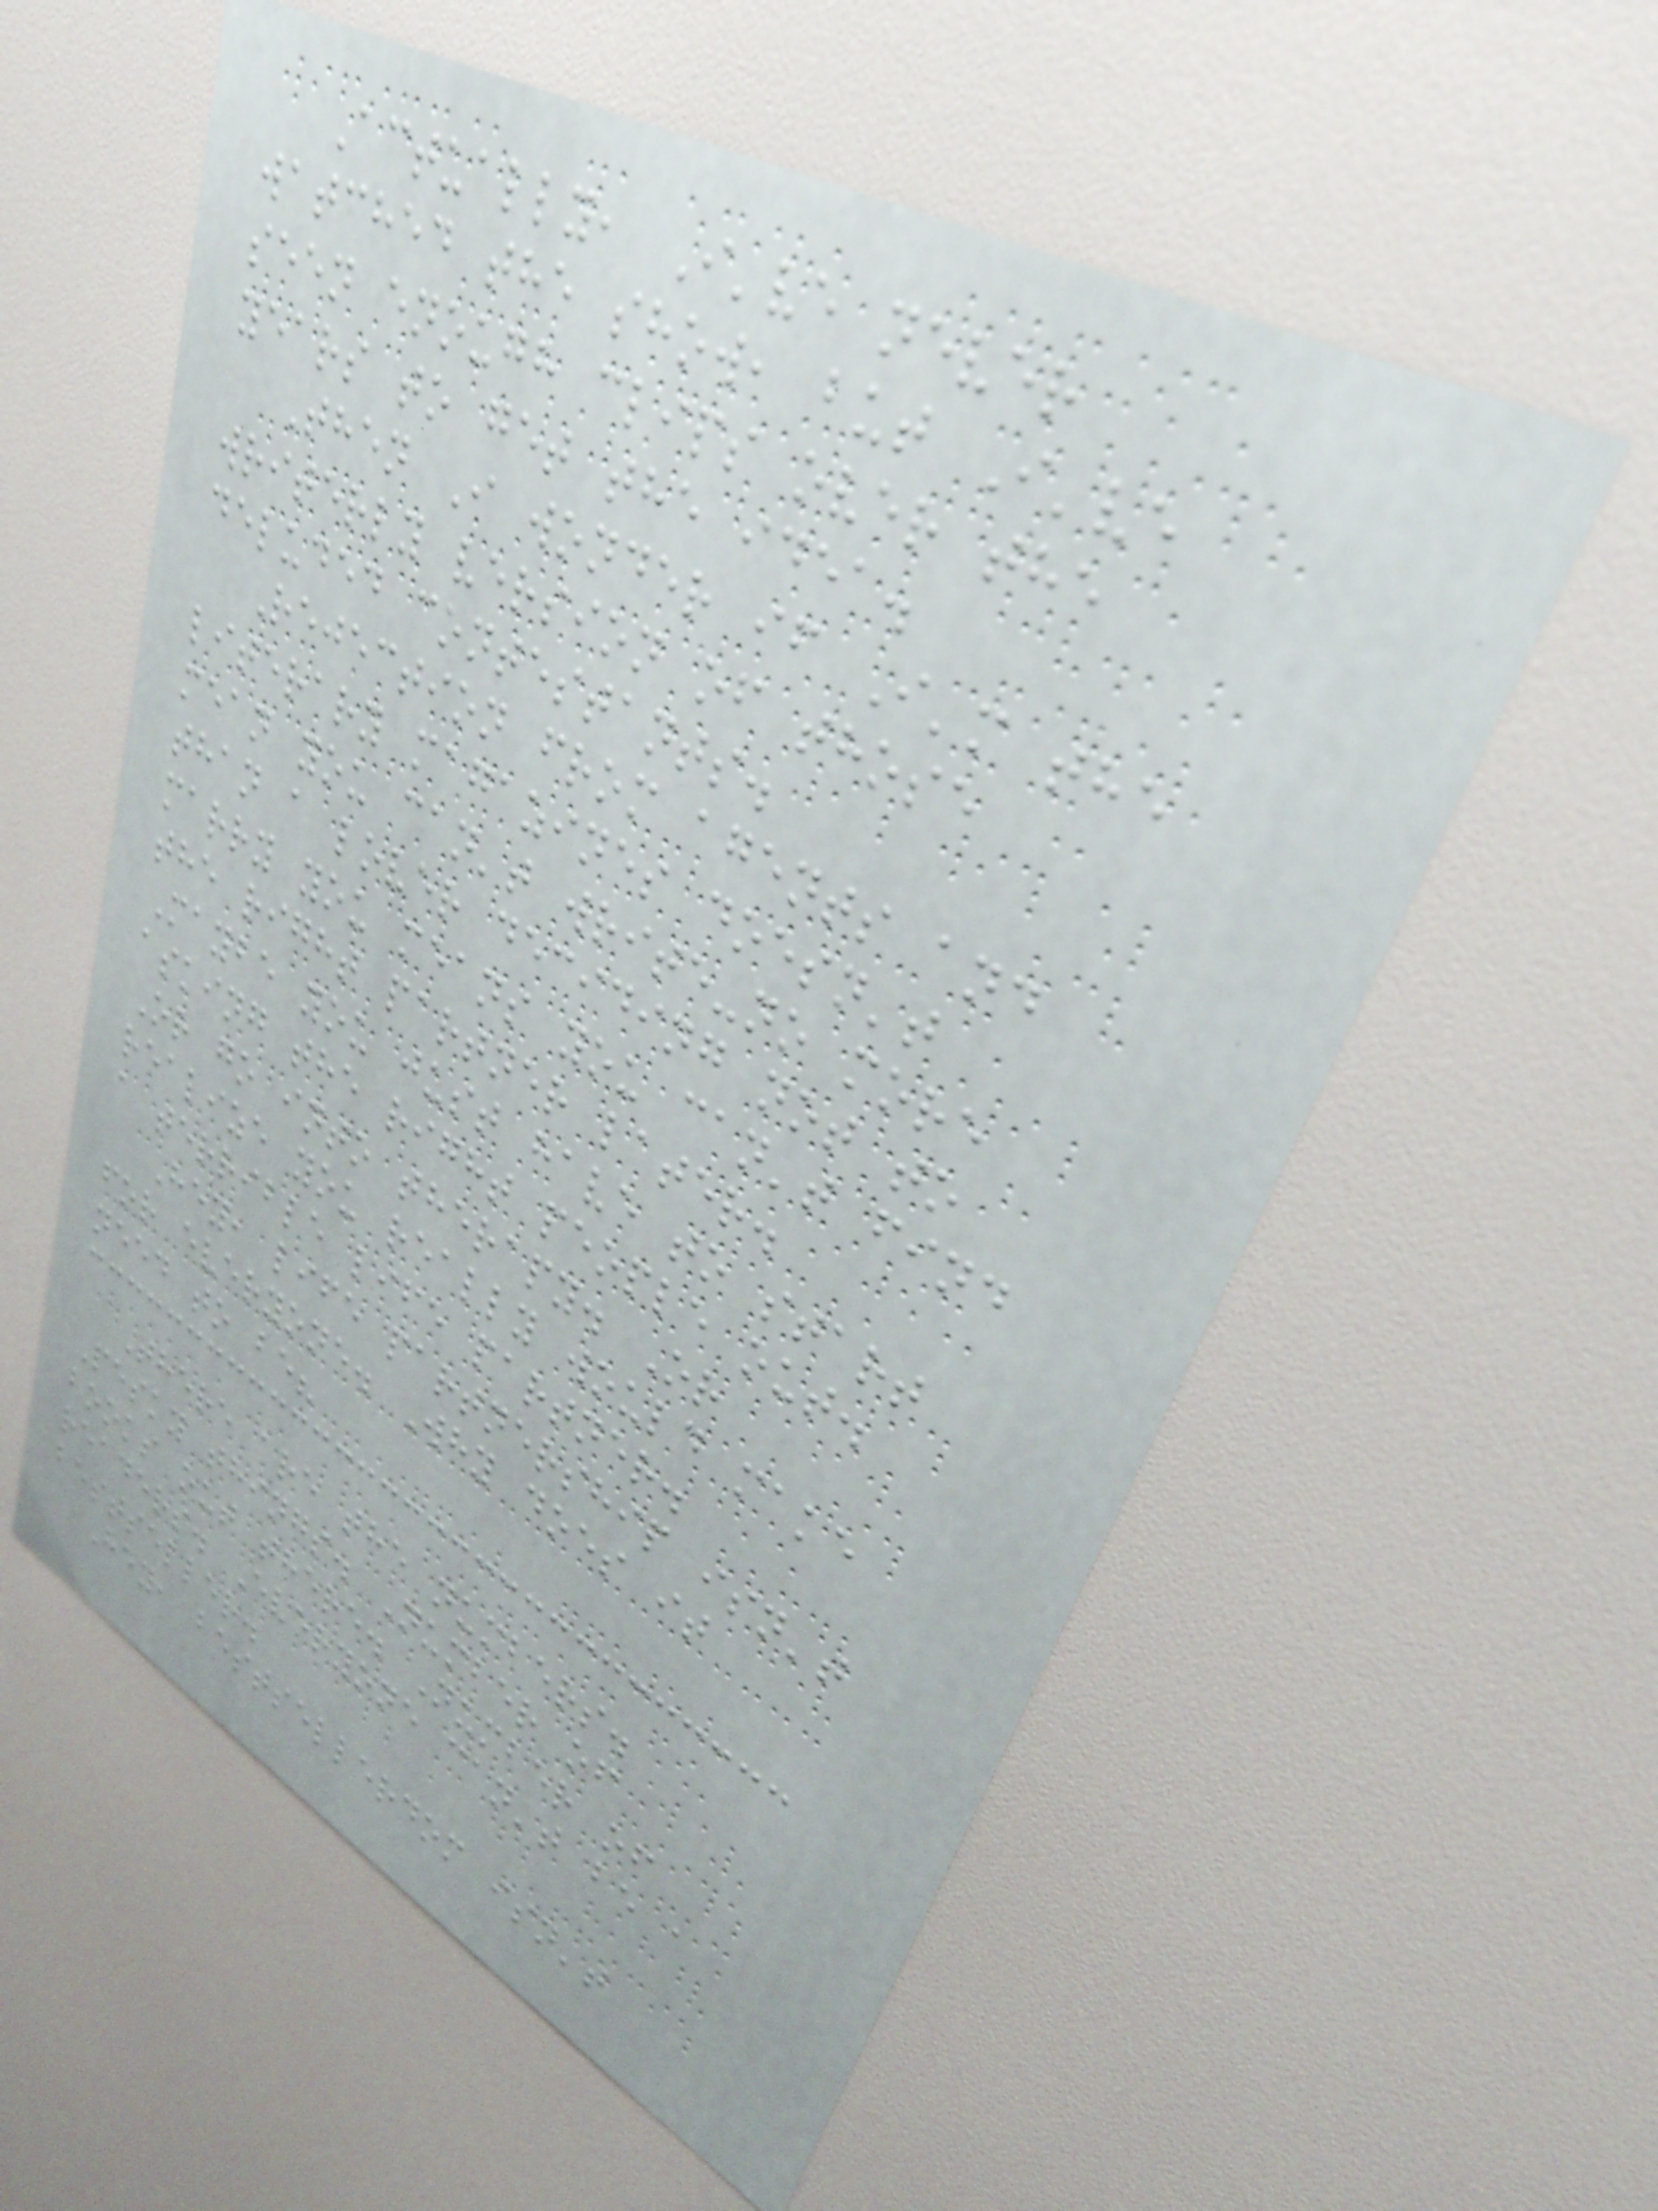Actually, I've never
watched the show, but I've
seen enough clips over the
years to get the idea.
Then I wonder if I'm the
writerly version of those
deluded contestants.
Rejection from agents and
literary magazines doesn't
mean you can't write-no more
than a lover deciding not to
marry you means you can't find
the right partner later.
Maybe you just have to start
asking the right people out.
Or go into therapy. Or
realize you really would make
a terrible life partner.
Hey, life partnership isn't
for everyone. Why does it
need to be?
There are the numbers.
Pesky things. Number of
books out there. Number of
readers. Everyone can't be a
bestseller.
Hey, bestsellerdom isn't
